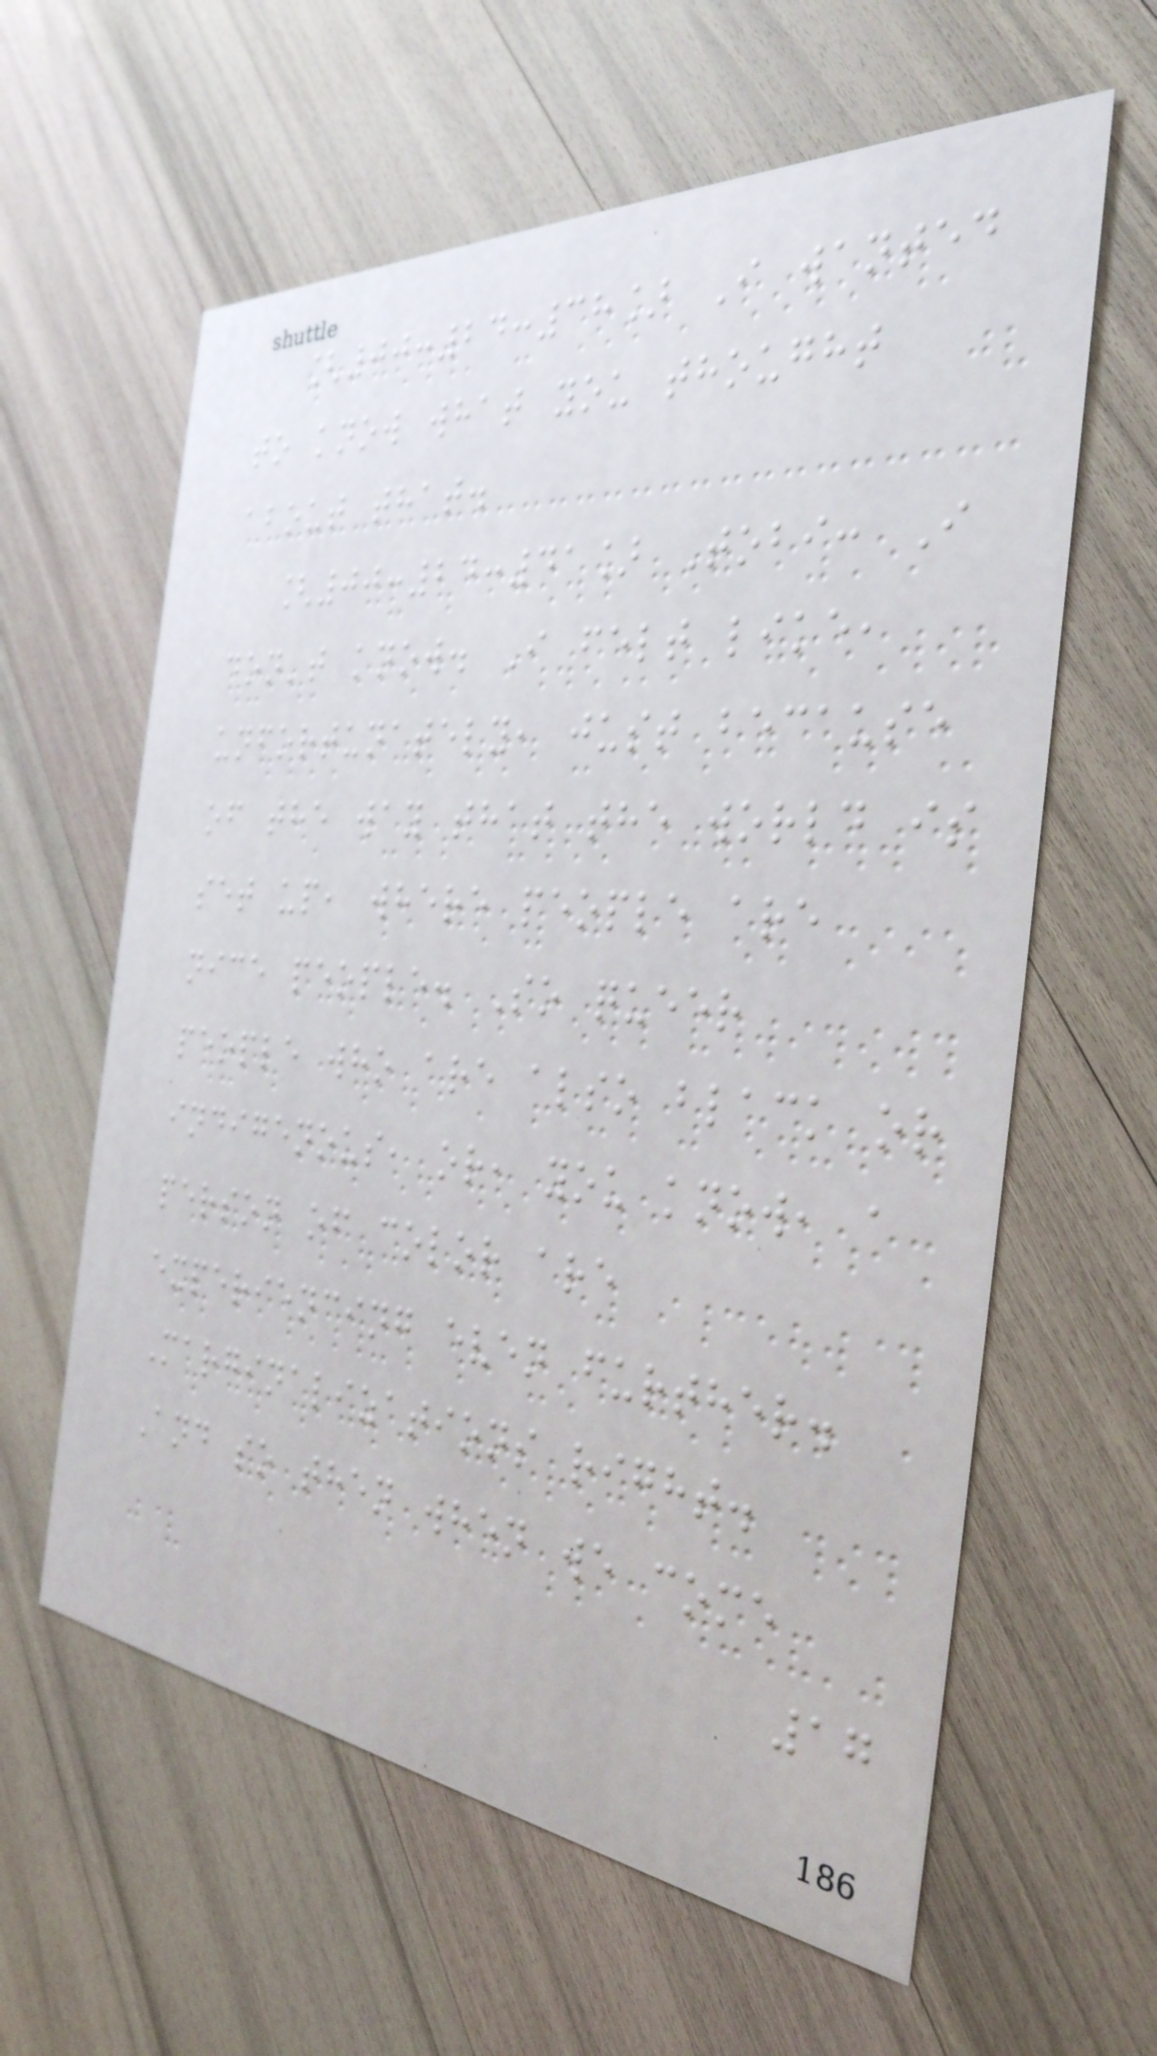[00:24:38] I wanted
to know what you thought
about that.
[00:24:41] Tobi: I
don't know. I felt like,
unfortunately, just because
of the way that the world is
set up, where people are
nice people. So queer
people who are also black or
indigenous, or, you know, a
person of color are
experiencing even further.
Marginalizations right.
And so then when we come
17
